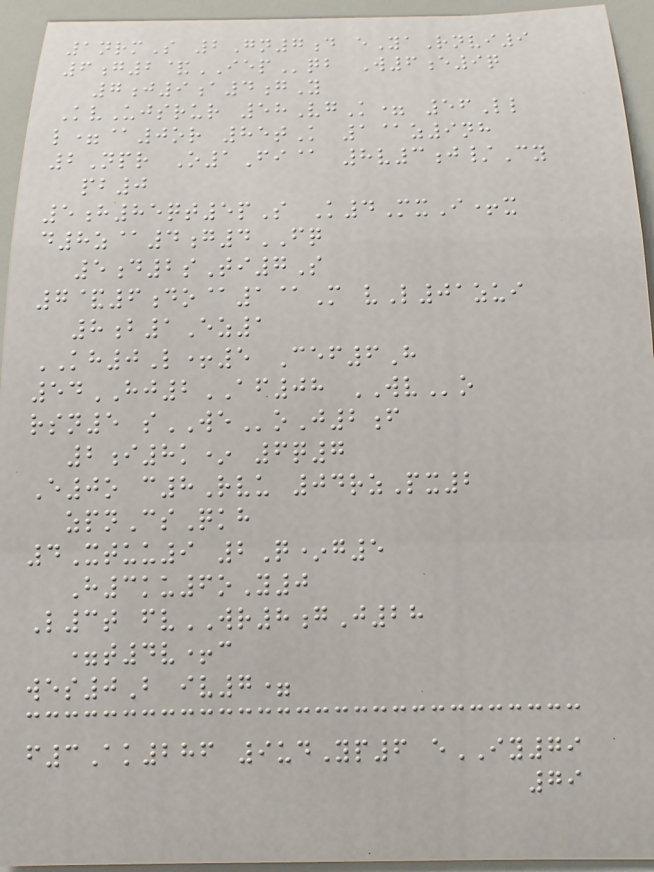1nrmS 2Gn7d eYaRnvi9
6g2&IEPqb W6e9q
7j9a4gY
KvUjsrur 58VgK= 56Ll
l=@0or 85tK 1@z9nh
2Npr O1Fi@ 8v3j/Cy
pb0
5h85qt5pS K4MxI+x
d8z@4g4FQ
5d2sTi7S
7&6do@1@M vL01zui
8b1Ez1
KH0L+5 Cef6H
54HJ2AF08 WVo
rsn5 sWEoJ2f
2i8k* 6q7
E0o c8Rvu 04rzPx2
zpnCsQkh
4Xtuu9 2Q*g5
H3ku6oY0
L3t fvWR8gJ28
=t4v+c
wes0B iv7=
f3Ak286 9udYp6 eIY79
79
